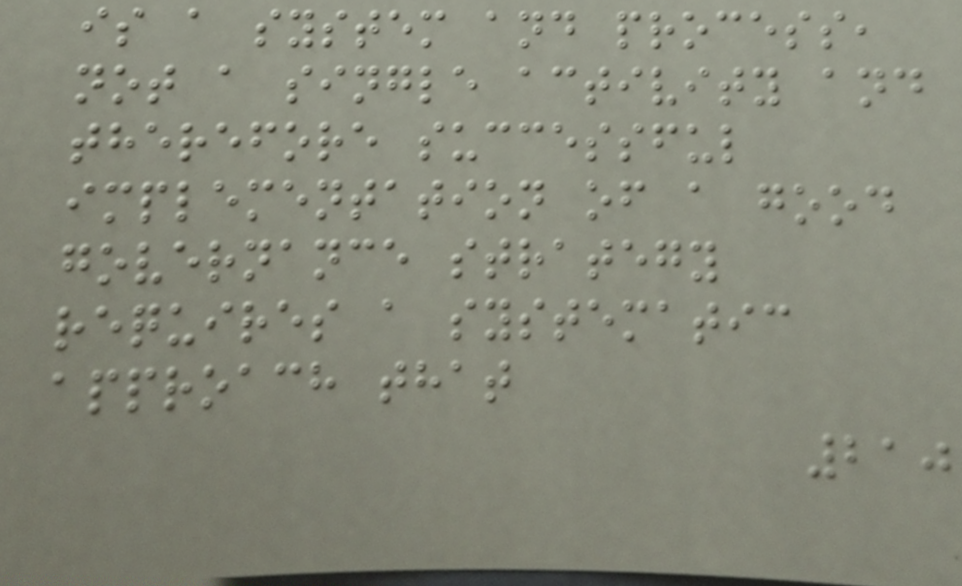is a system and process,
not a single activity and
therefore successful
implementation of a good
governance strategy
requires a systematic
approach that
210
